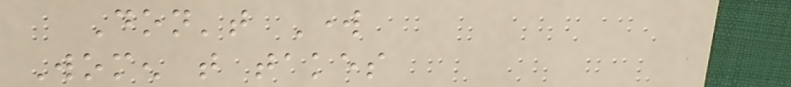Don't Work
Women that takes
